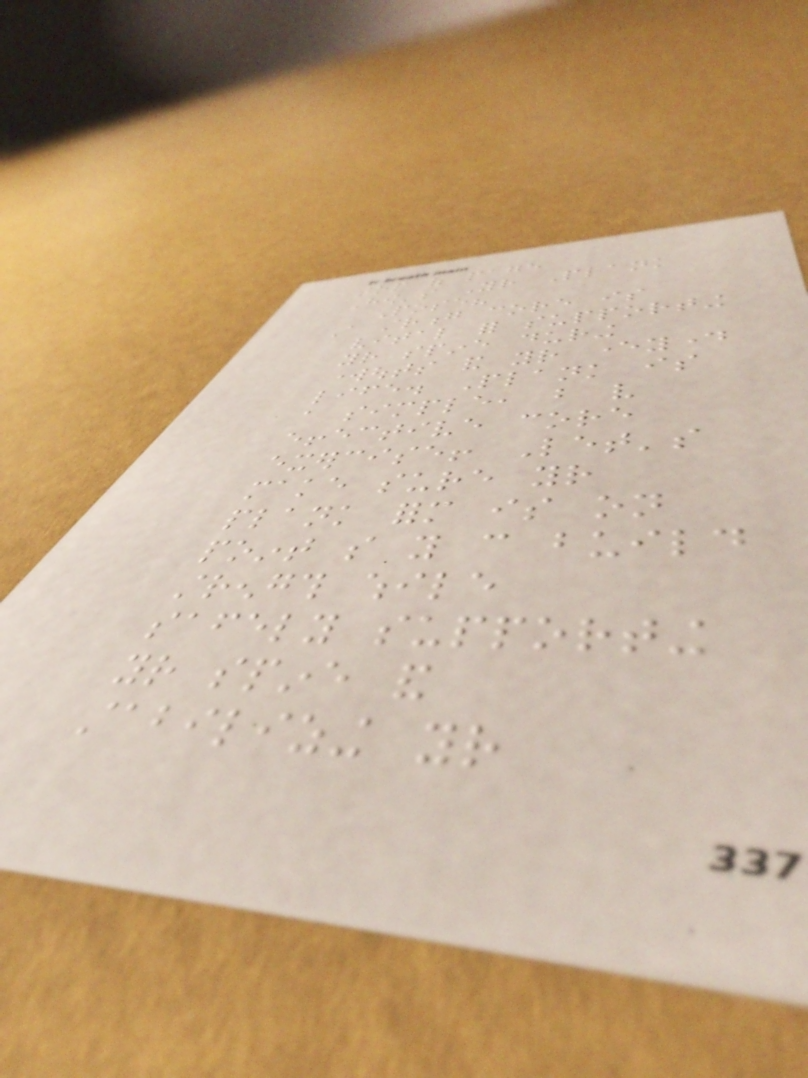top of page
How's Your Plank
Pose?
A strong core is
vital for supporting
your spine during
workouts and your everyday
life. Plank is
a simple, but very
effective core
exercise! Let's
make sure your
plank form is on
point so you can build
strength while
safely supporting
your spine and
stabilizing your
